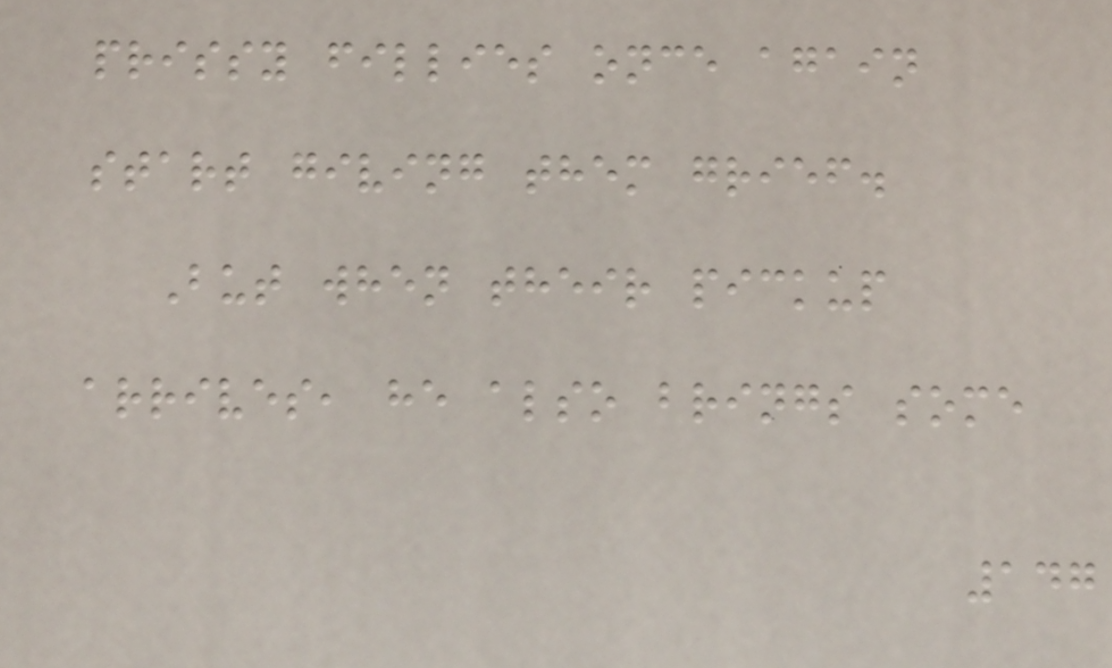prissy fillies once again
start giving them grief.
But when their pickup
arrives, he also brings some
147
